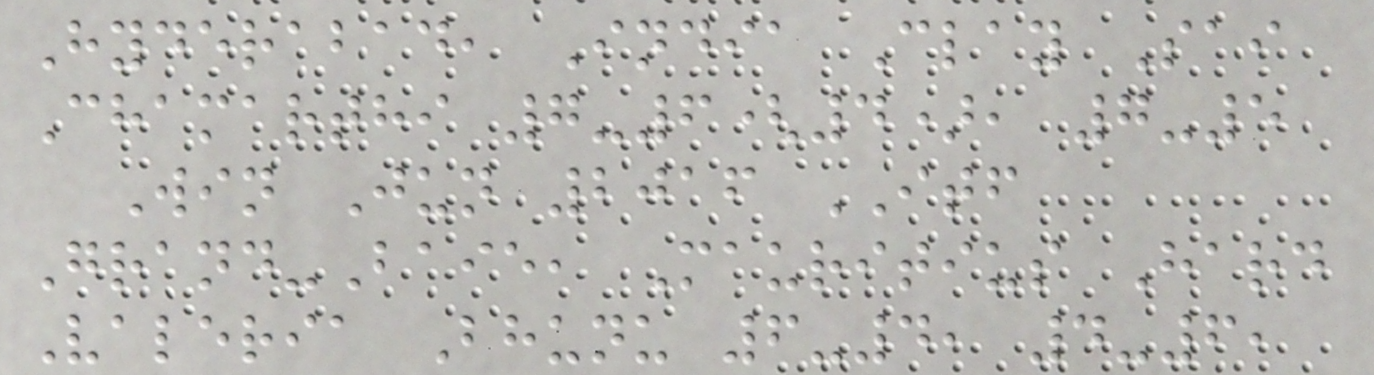Hyderabad, India Clay Sai
Chamarthi 7-6(4), 7-5
Win Jun 2016 ITF
Grand-Baie, Mauritius Hard
Valeria Bhunu 6-4, 4-6,
